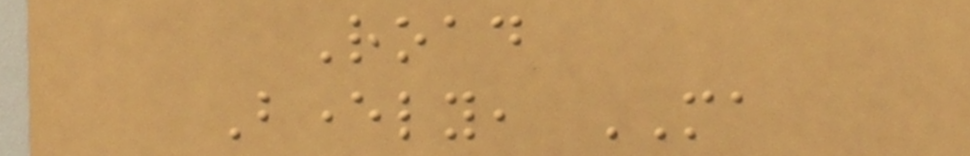Road
Beverly, MA
